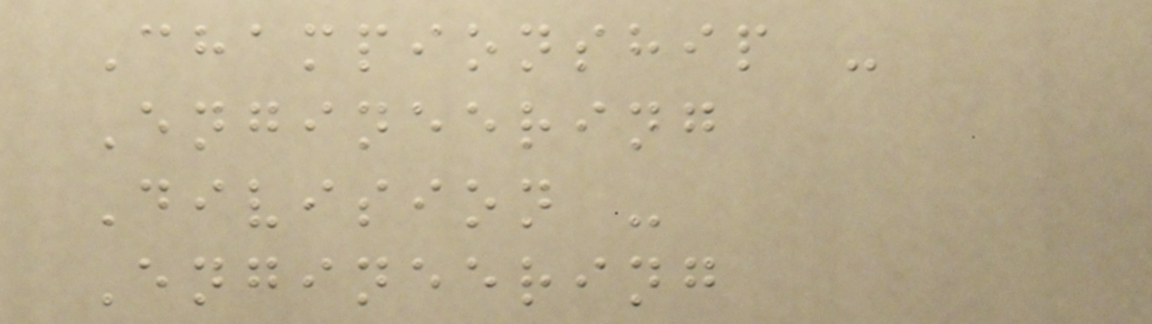Championship -
Engineering
Division -
Engineering
